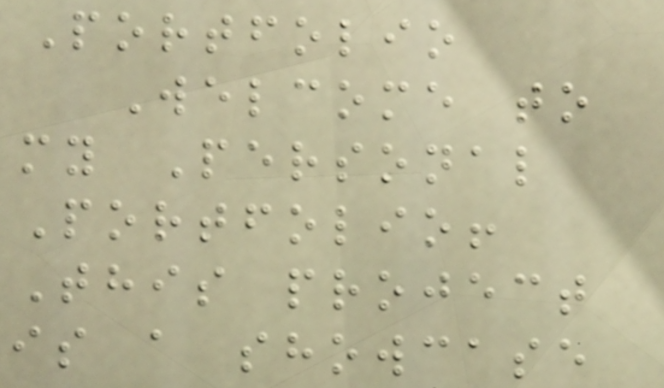Portfolio
Welcome to
my Personal
Portfolio!
This project
is a showcase
